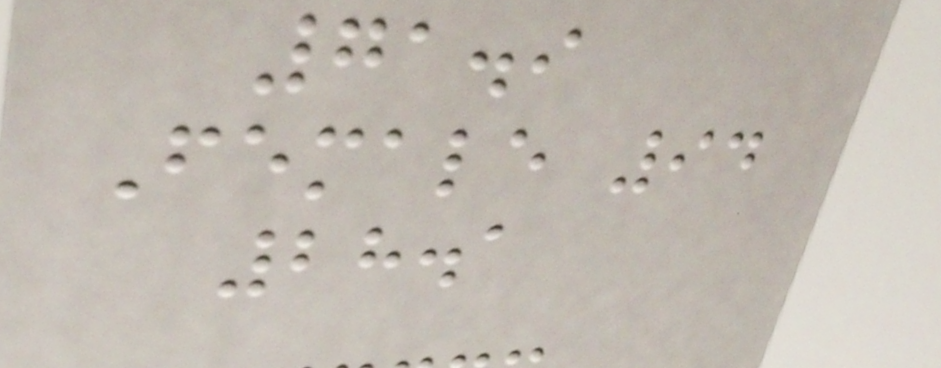71.9
Female 94
28.1
